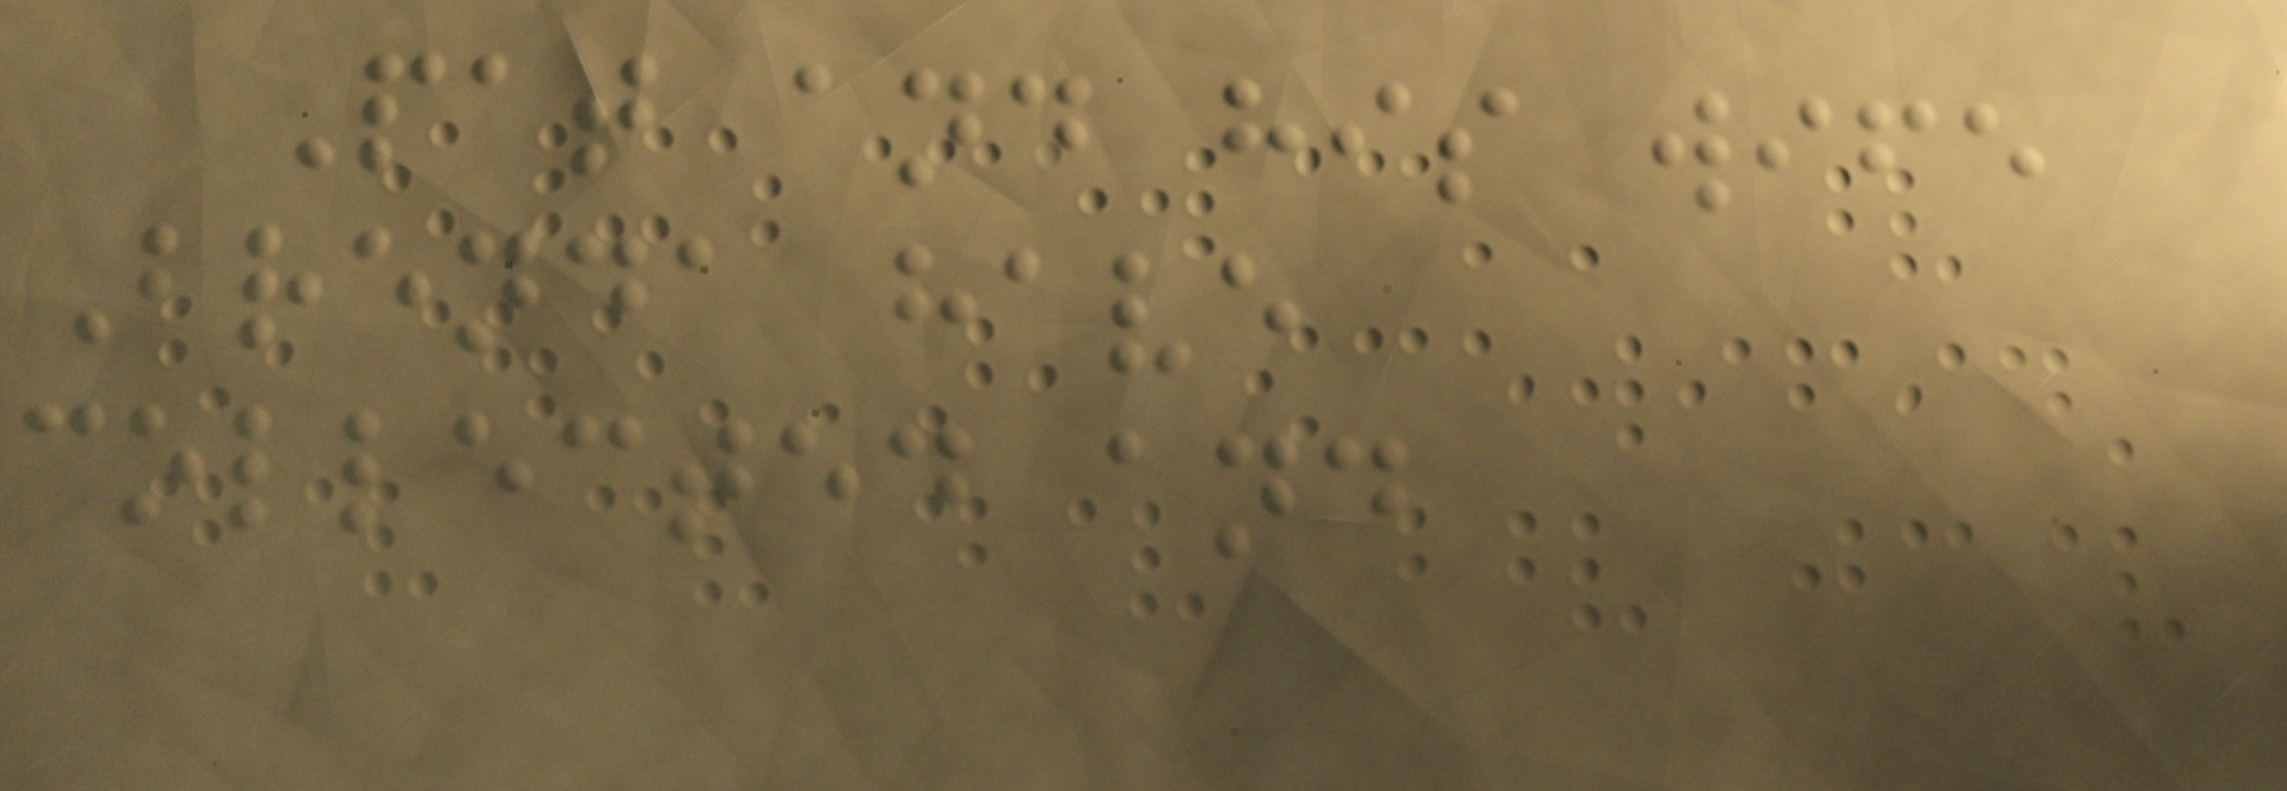Pat and his wife
Brenda have
collected and
